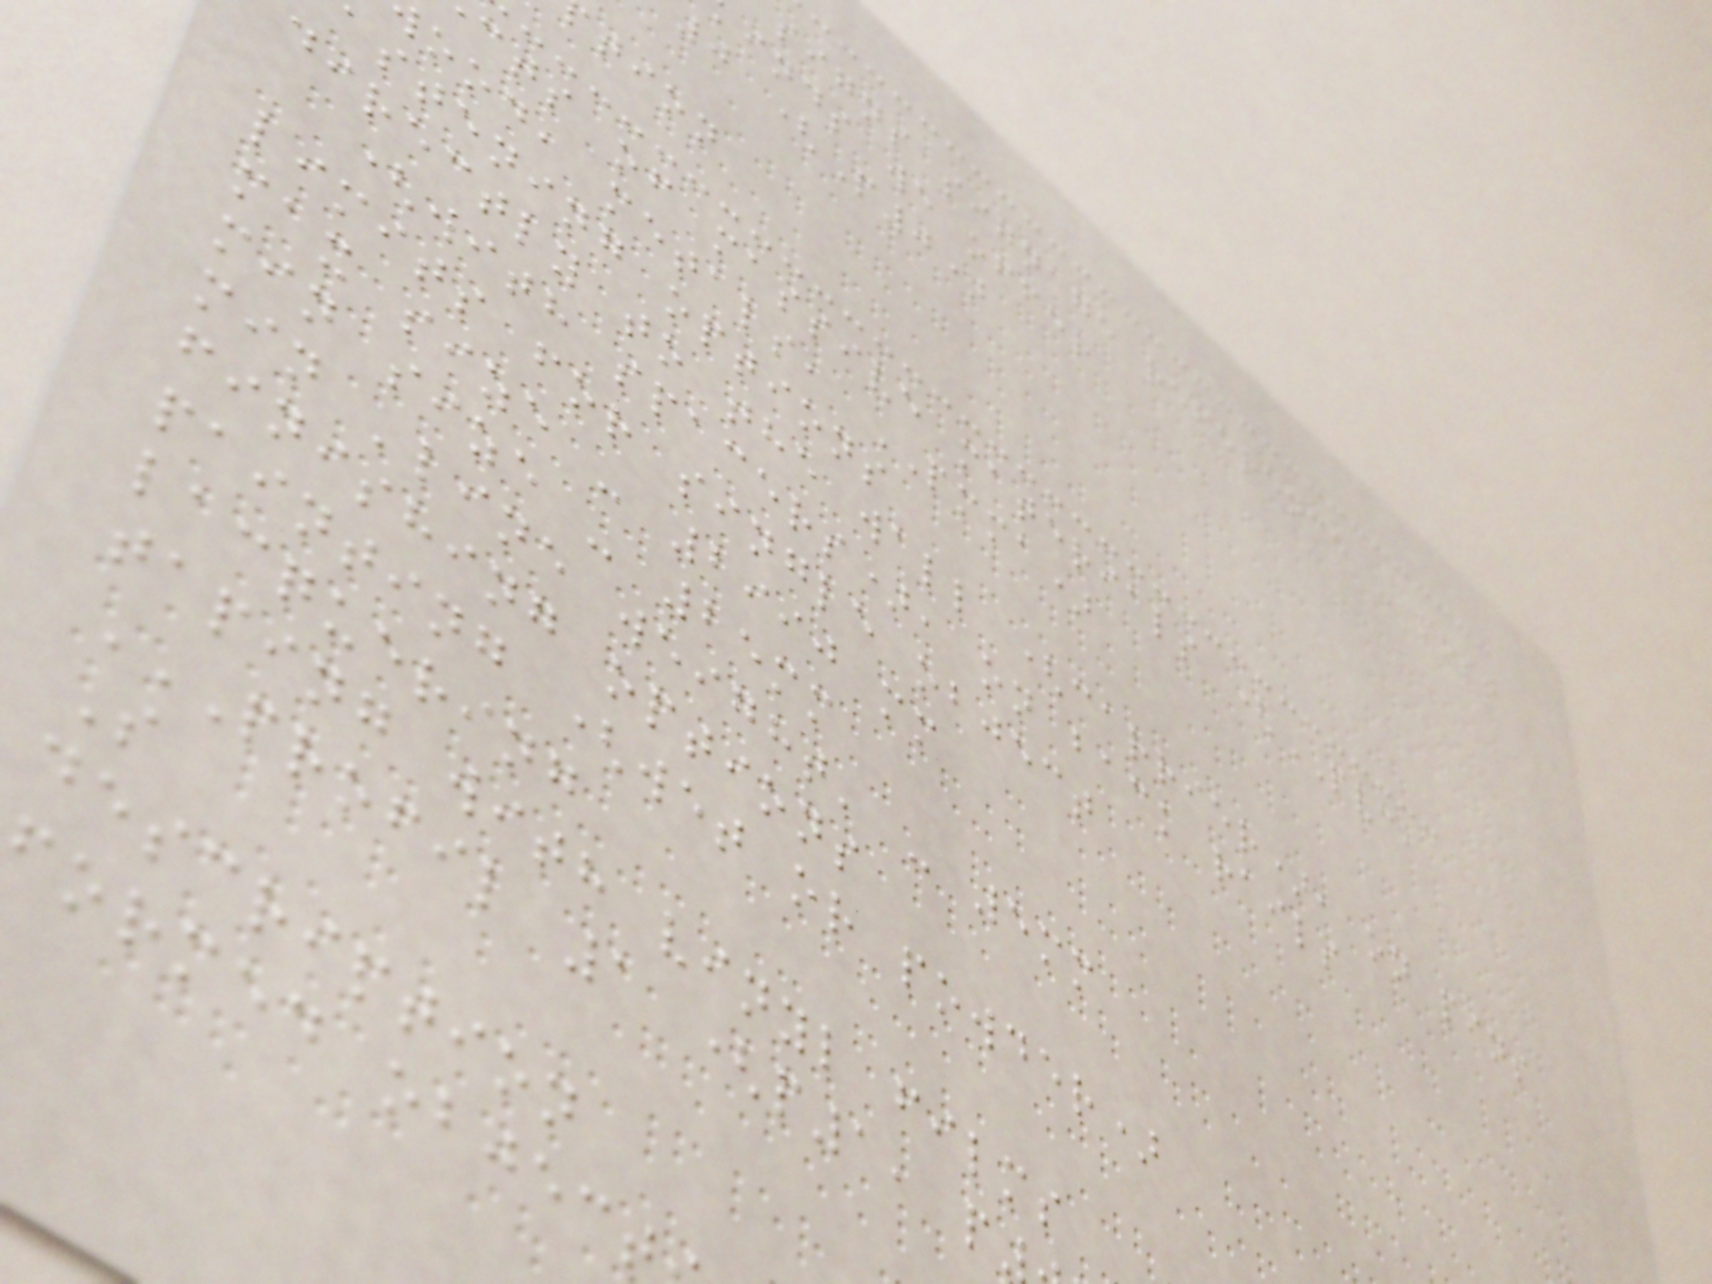signs signage reference - most
inds we offer
0 (P0)
tion
cts of massive materials (PVC,
ood, metals, PMMA)
astening options
directly to the wall (carrier), on pins
(with spacers), on back rails
limits for single object
max size - 2990 mm
min size - 25mm
min 'line weight' - 5mm
finishing options
painting (wet or powder)
lacquering
taping with vinyl films
S
description
formed object
